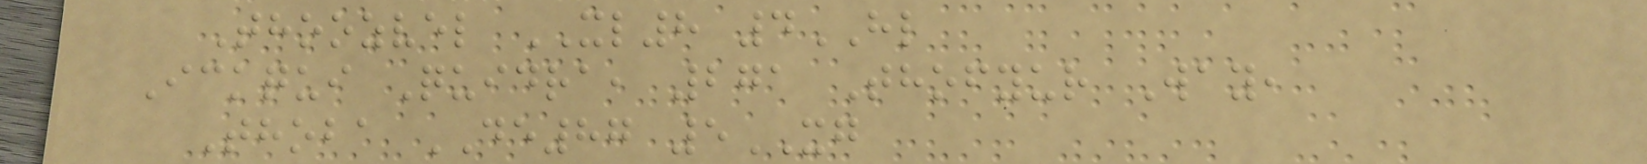Thoozvel XL8 4HL
Ickqui Quidra, 271 Thofyur Way,
Thoba DE87 5XG
